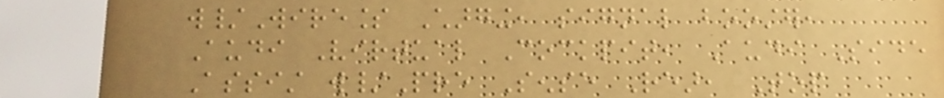w/Wireless Charging, signal booster,
Audi Virtual Cockpit, Audi Side
Assist w/Pre Sense Rear, Top
